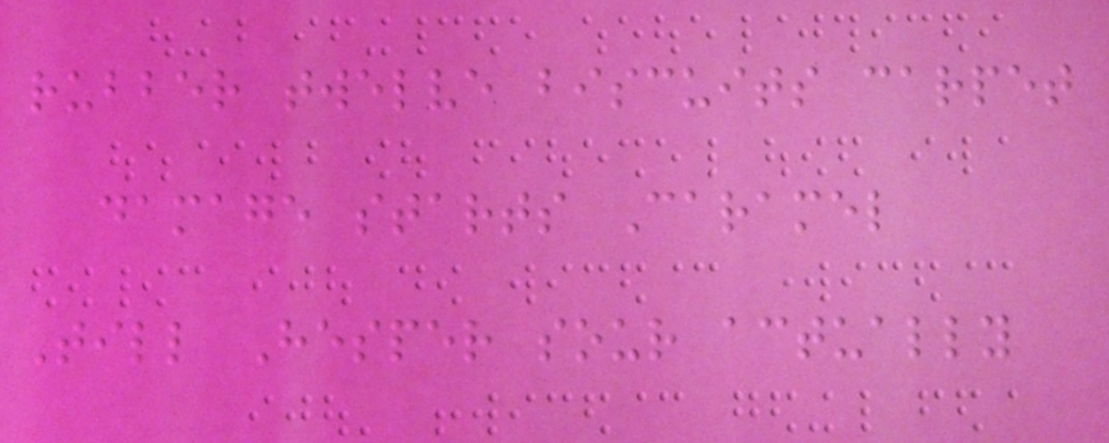rubber twelve biscuits carpet
damage starts Caramel
Till Hesper sour actually
